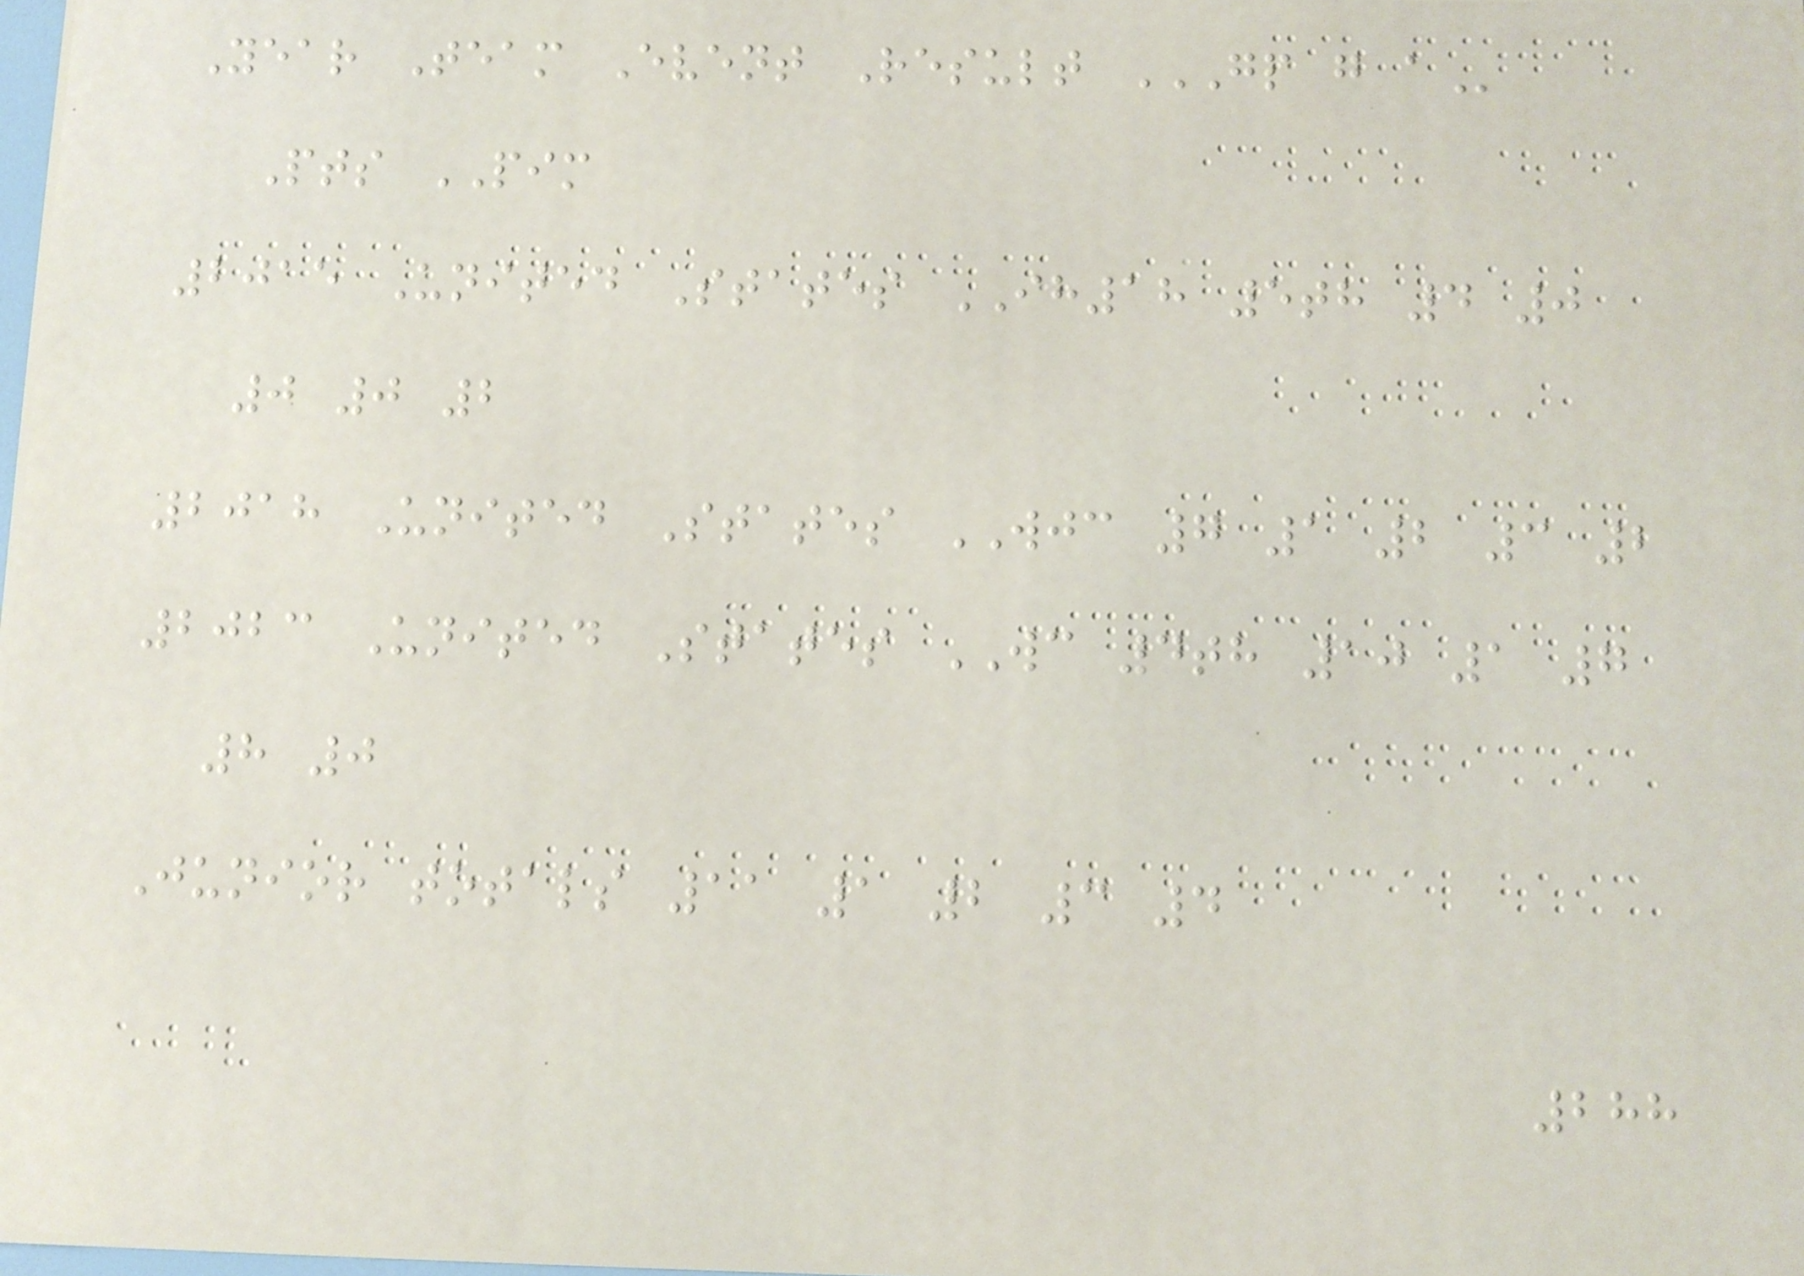Year Team Event Result GP G A
Pts PIM
2015 United States IH18 5th 4 0
0 0 2
2018 United States WJC 7 1 2 3 2
2023 United States WC 4th 10 1 7
8 0
Junior totals 11 1 2 3 4
288
